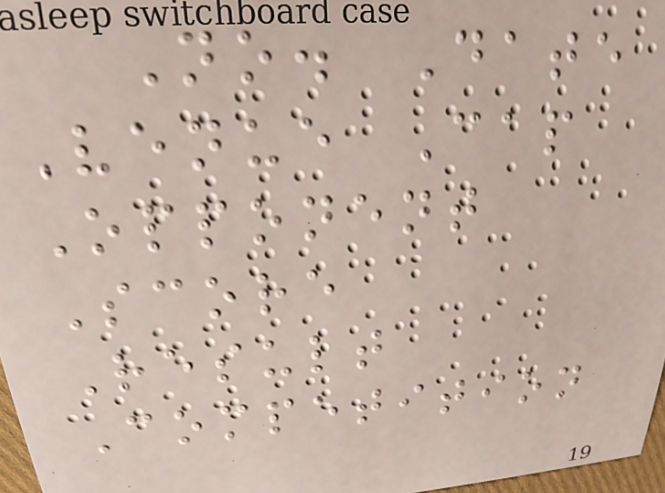No. Date
Venue Cap
Opponent
Score
Result
Competition
